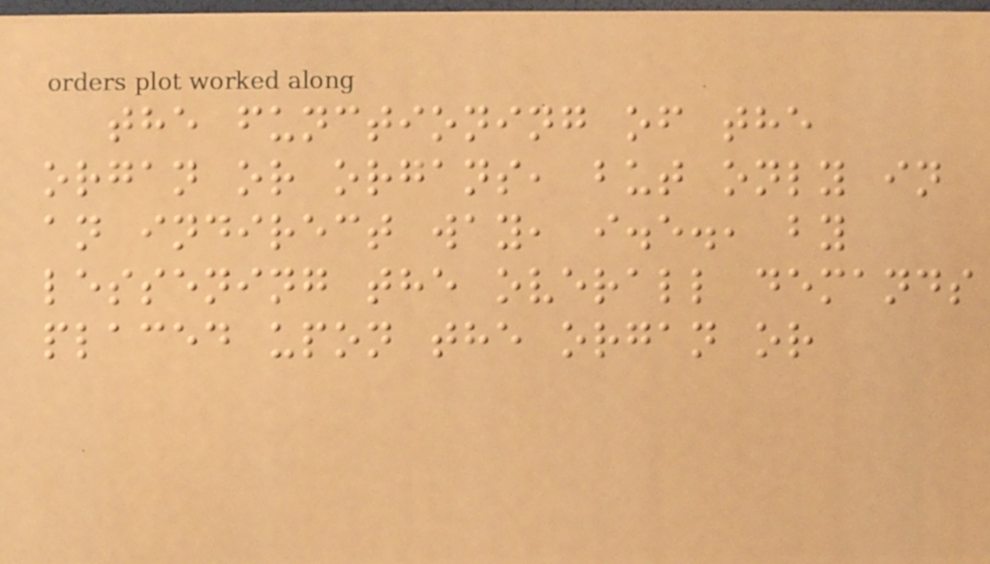the functioning of the
organ or organs, but only in
an indirect way, i.e., by
lessening the overall demands
placed upon the organ or
